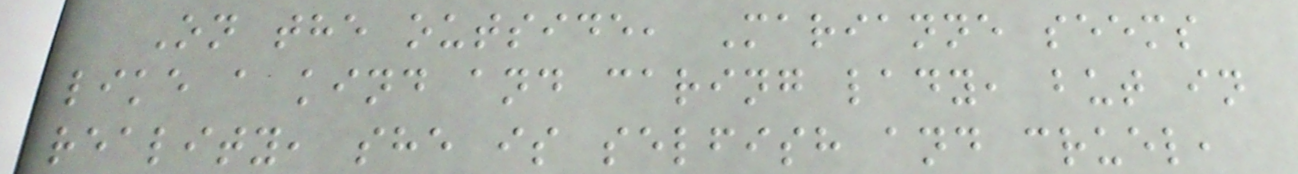On the outside, Marianne seems
like a kind and caring lady, but in
reality, she is selfish and cruel,
